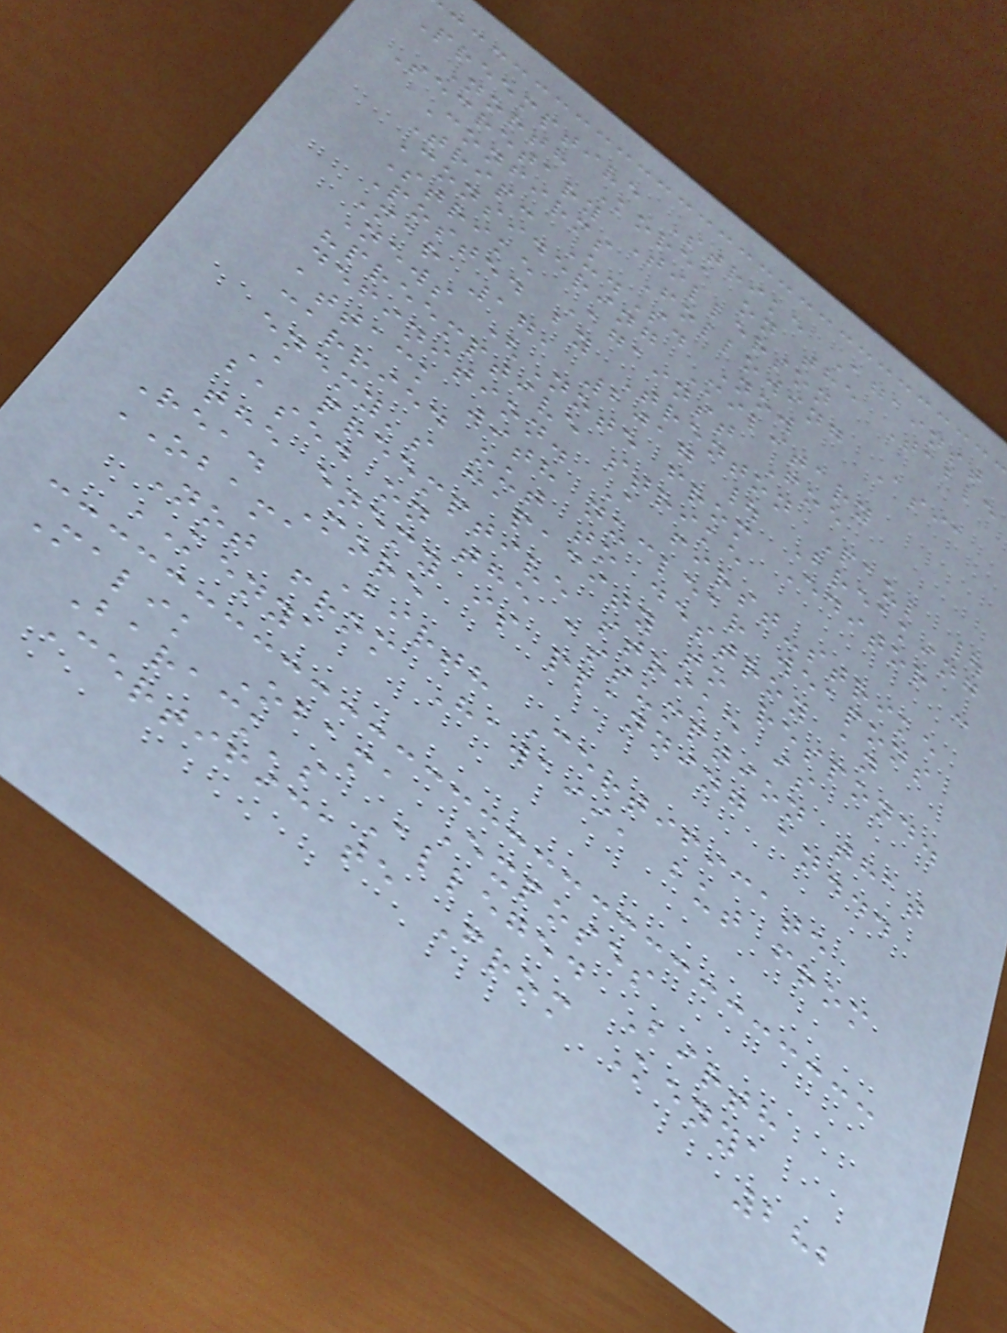Preemptive Strike Against
North Korea on the Table
Secretary Tillerson
Confirms Following Asia
Trip: U.S. Now
Considering Military
Strike Against Foe
Posted by Trenton Paul |
Mar 17, 2017 | Breaking
News (Note from Editor -
"preemptive strike
definition. A first-strike
attack with nuclear weapons
carried out to destroy an
enemy's capacity to respond.
A preemptive strike is
based on the assumption that
the enemy is planning an...
Read More
OBAMA Birth Certificate
Not from Hawaii, but from
KENYA
Malik Obama Exposes
Barack's Alleged Birth
Certificate From Kenya
282
